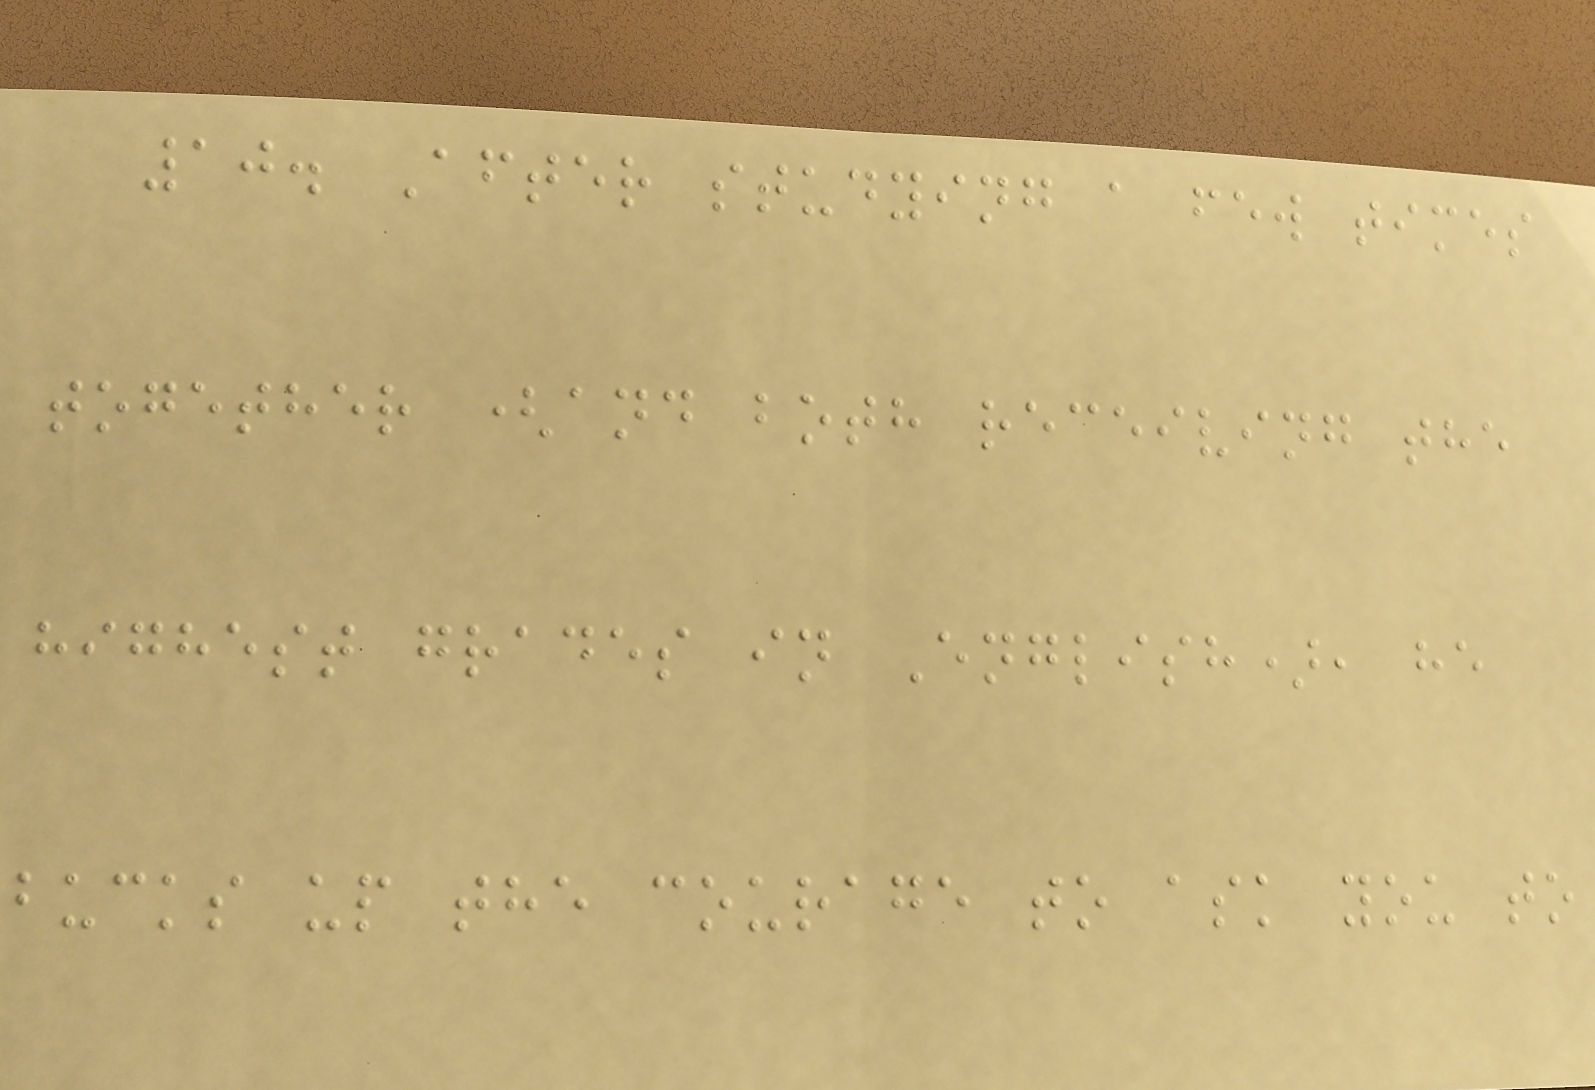10. After studying a few times
together (and both receiving the
highest grades in English), he
bucks up the courage to ask you to
